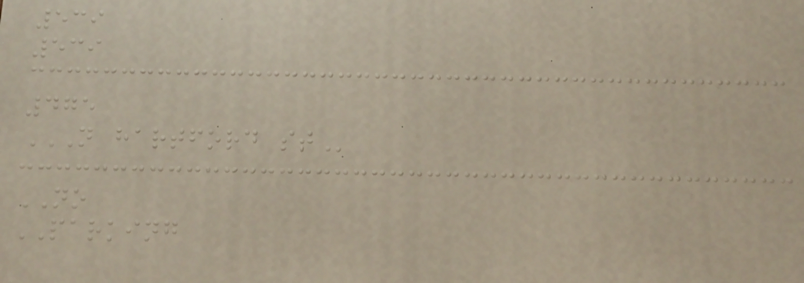539
539
475
N HARTFORD ST
NO
PARKING
